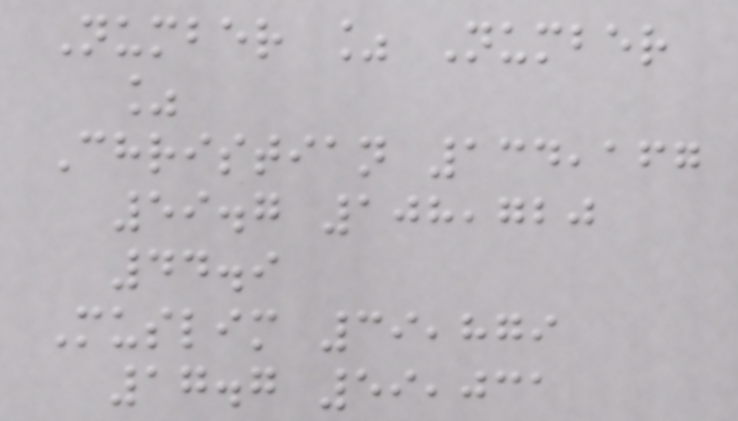Number % Number
%
Christian 134,167
59.7 108,720
44.9
Muslim 39,879
17.7 59,031
